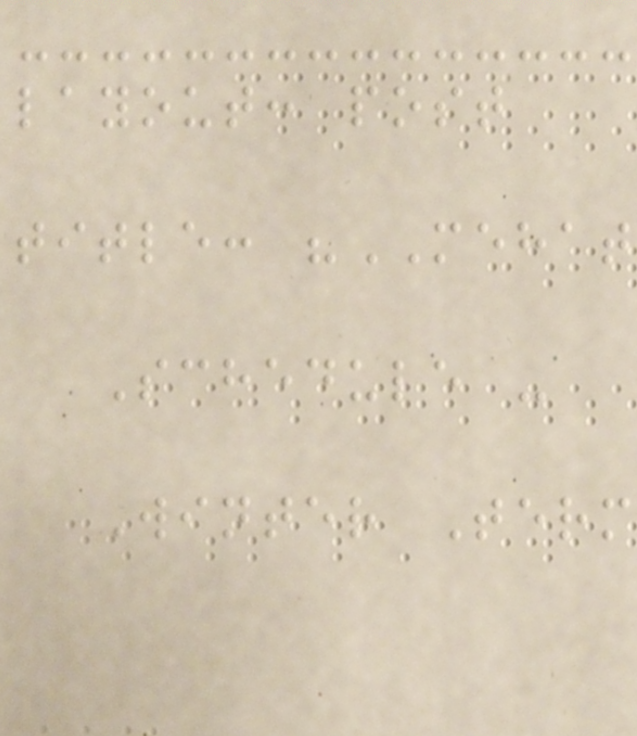layout: post
title: "MEHAT
Schedule -
Winter Term
